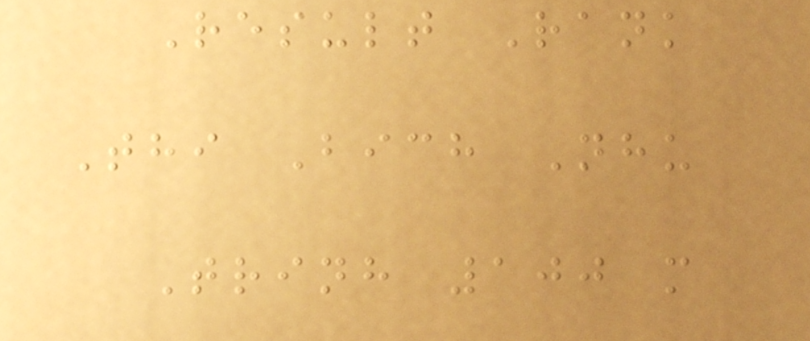Result Rank
Thi Bich Nhu
Trinh 100 m
